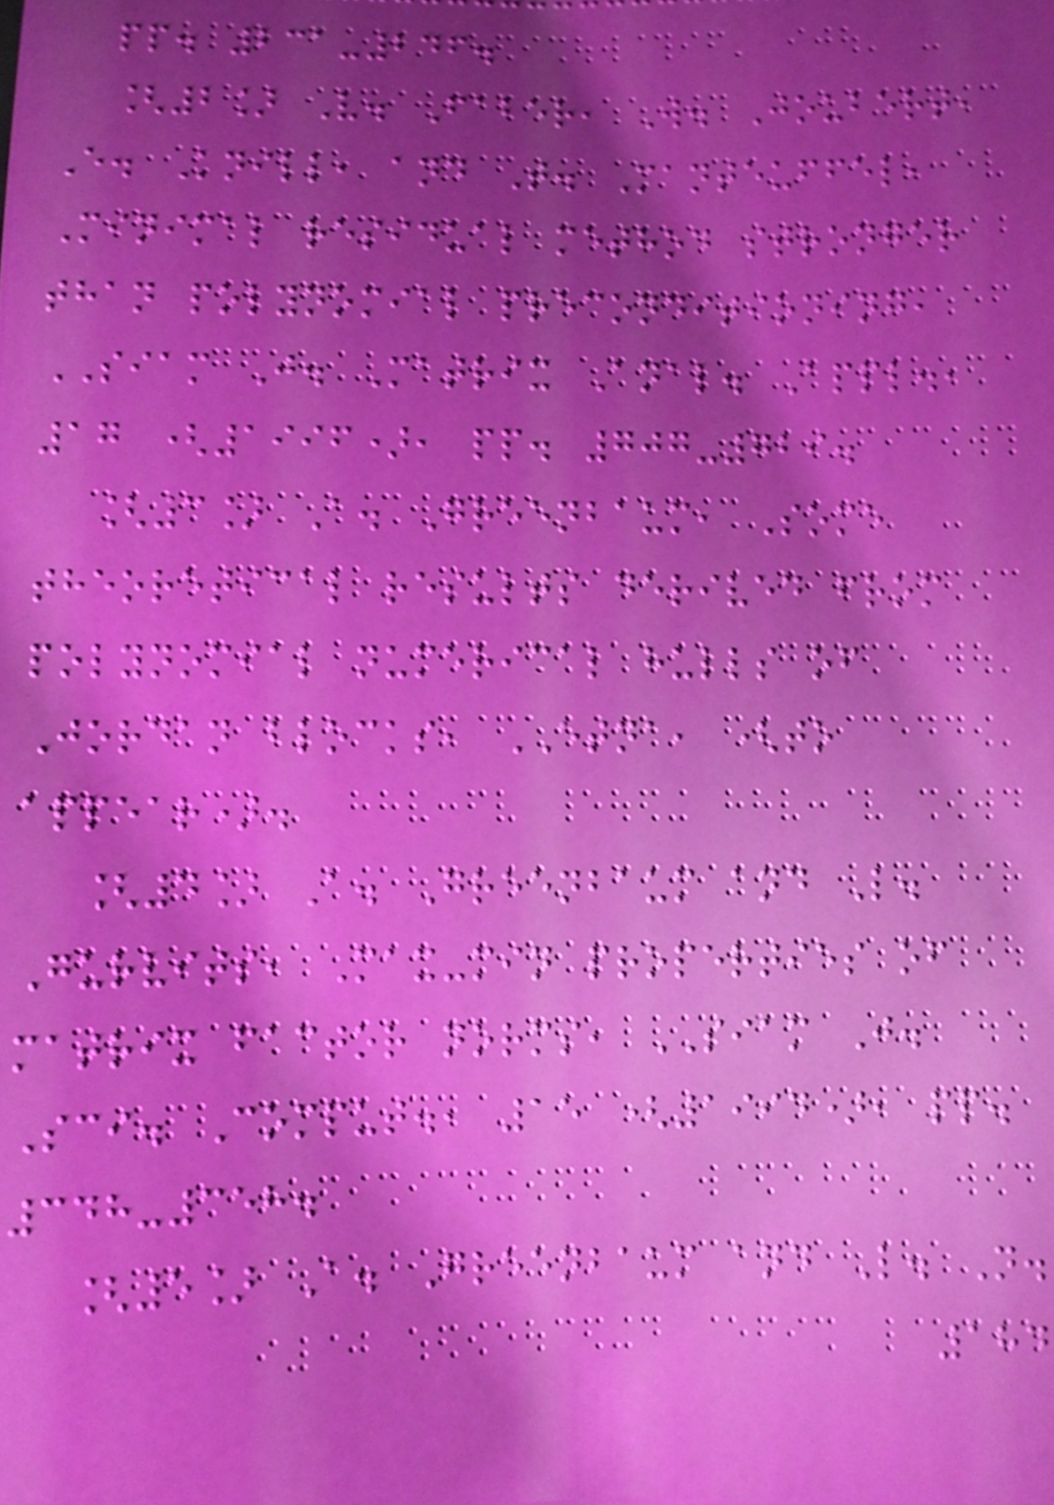pp. 231-246.
[2] V. Faber, W. Joubert,
E. Knill, and T. Manteuffel,
Minimal residual method stronger
than polynomial preconditioning,
SIAM J. Matrix Anal. Appl.,
17 (1996), pp. 707-729.
[3] A. Greenbaum, Some
theoretical results derived from
polynomial numerical hulls of
Jordan blocks, ETNA, (to
appear).
[4] A. Greenbaum and L.
Gurvits, Max-min properties of
matrix factor norms, SIAM J.
Sci. Comput., 15 (1994), pp.
348-358.
[5] A. Greenbaum and L. N.
184
